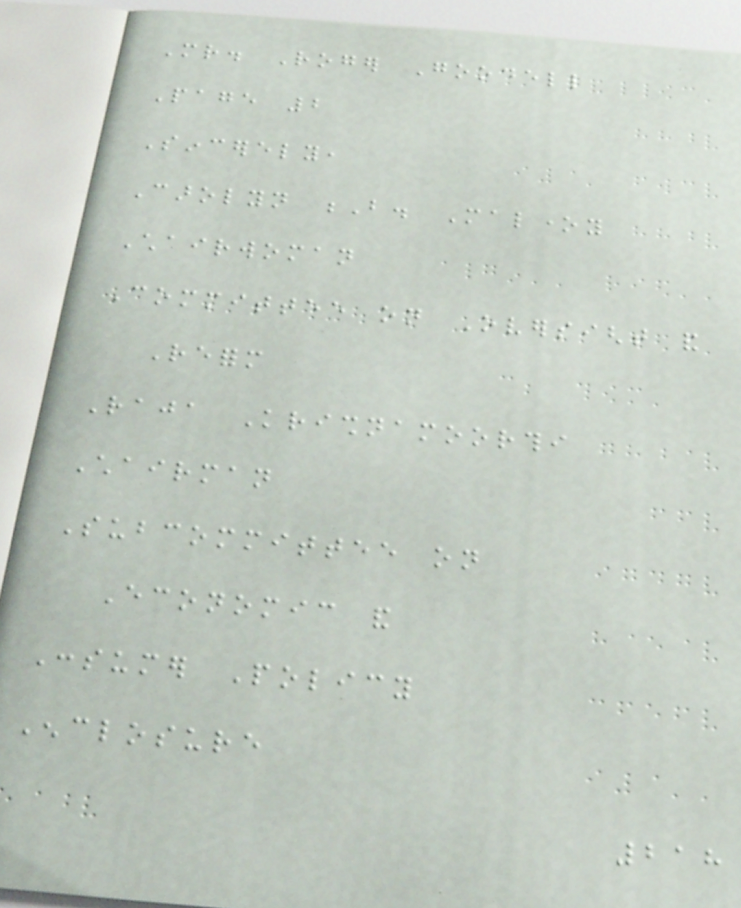Mr. Roger Goodell
Page 2
Sincerely,
Carolyn B. Maloney
Chairwoman
Committee on Oversight and
Reform
Raja Krishnamoorthi
Chairman
Subcommittee on
Economic and
Consumer Policy
Enclosure
218
